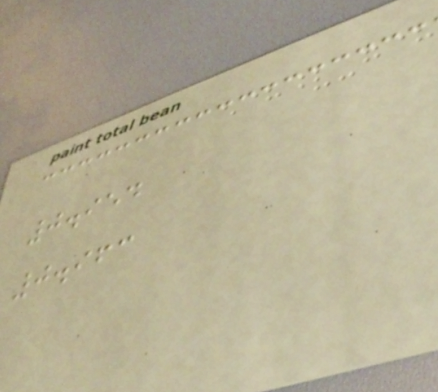0.954
0.963
